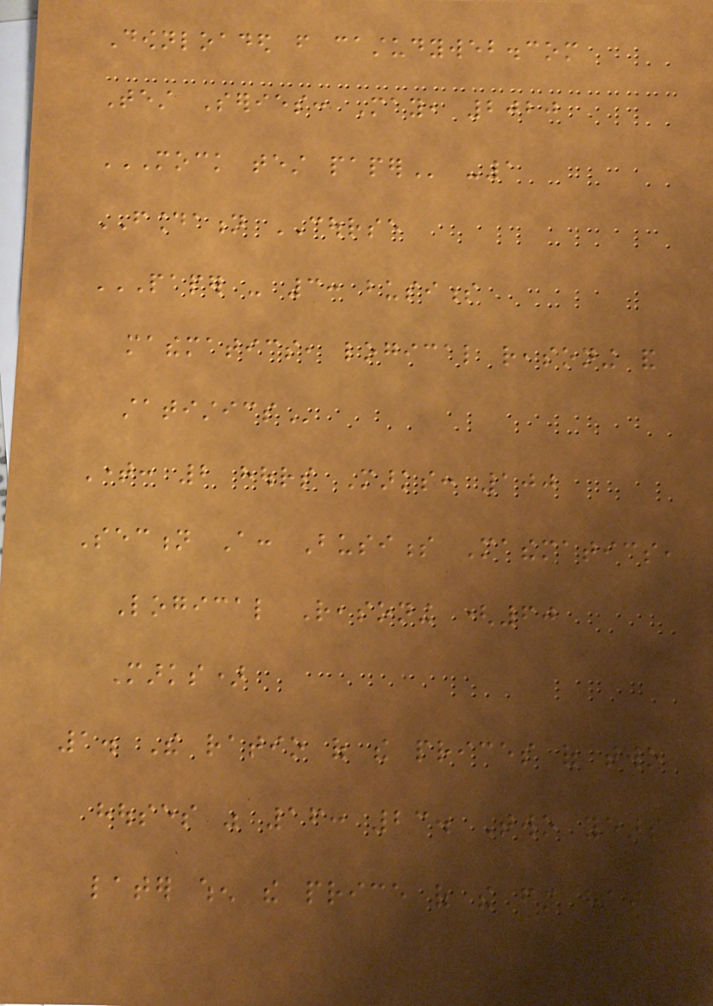Downloaded from castudyweb.com
Test Series: May, 2020
MOCK TEST PAPER -1
FOUNDATION COURSE
PAPER - 3: BUSINESS
MATHEMATICS, LOGICAL REASONING AND
STATISTICS
Time: 2 hours Marks: 100
Section A: Business Mathematics,
Logical Reasoning (60
Marks)
1. The ratio of the prices of two
houses was 16: 23. Two years
later when the price of the first has
